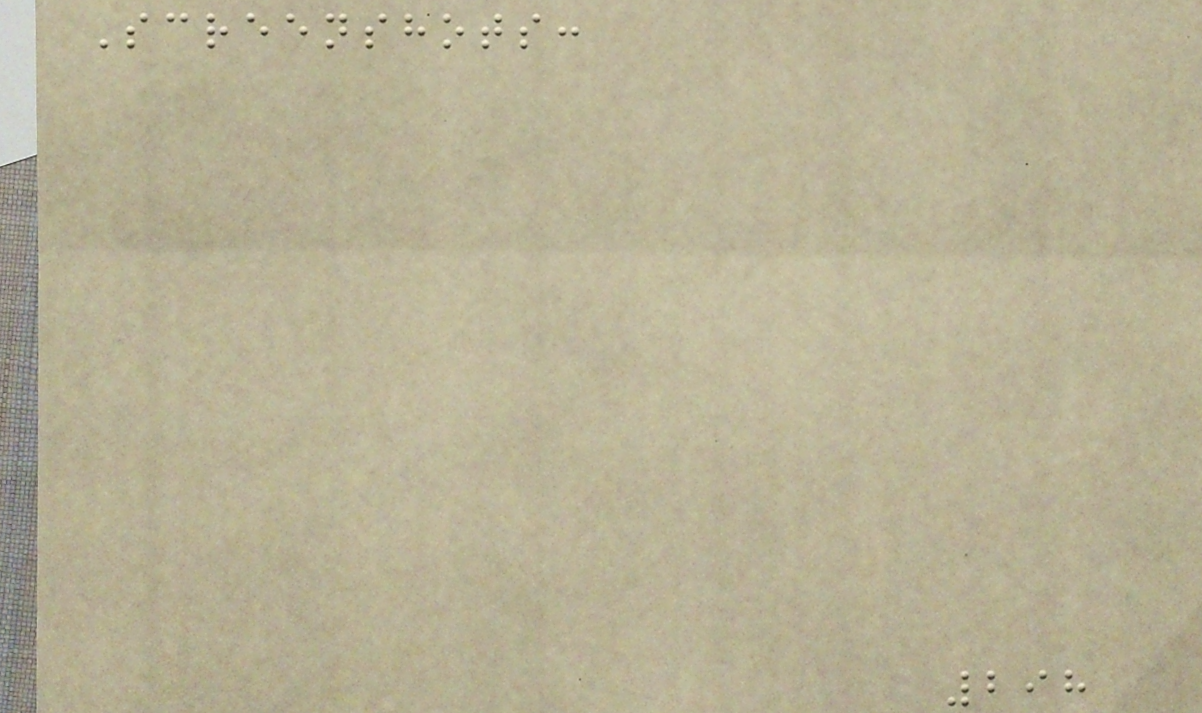Screenshots:
298
